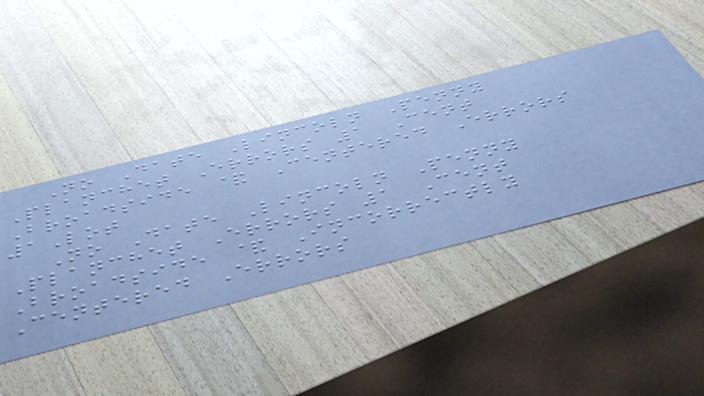No Date Lincoln Penny
Planchet Errors 1 Cent
Broadside & Centered Errors
1Lot
No Date Lincoln Penny
Planchet Errors 1 Cent
Broadside & Incorrectly
Centered Errors
